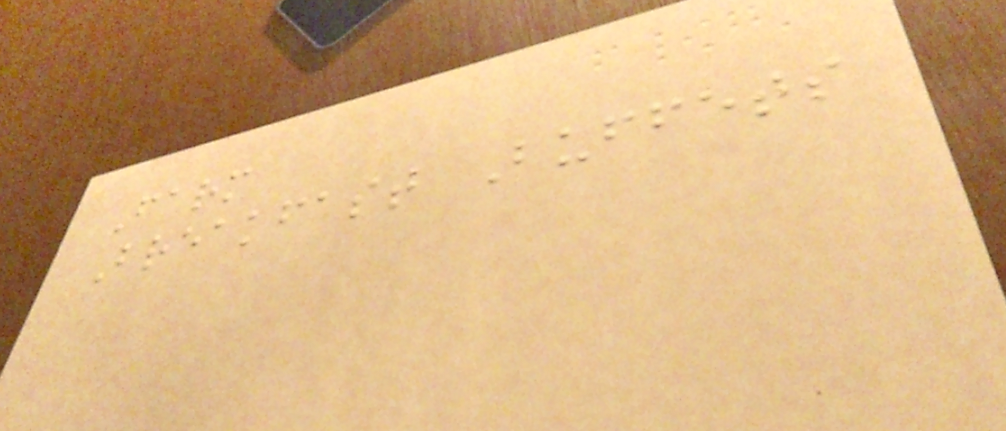Farm
Breakfast Buffets
